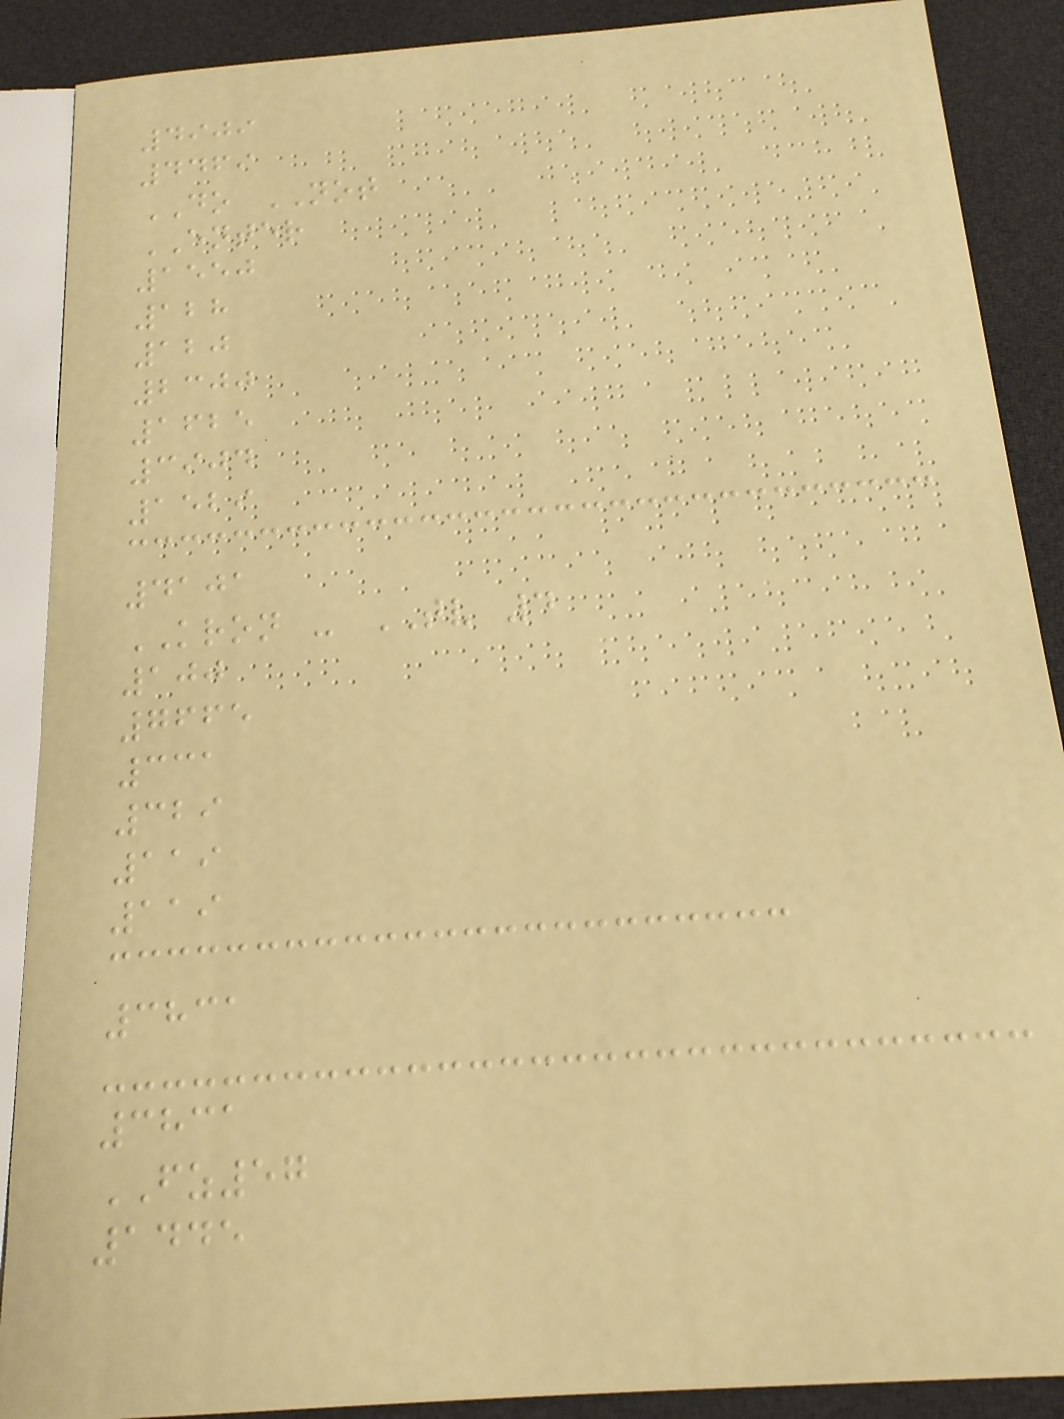4909
4469
DO NOT
ENTER
1550
128
120
2300
1625
3904
1529
4101
KRON - TV 4
100
7665
331
329
119
119
3831
3831
FZ57
1445
